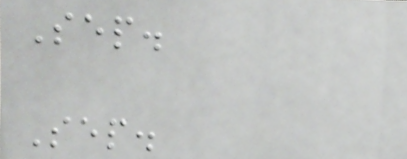Sep.
Sep.
